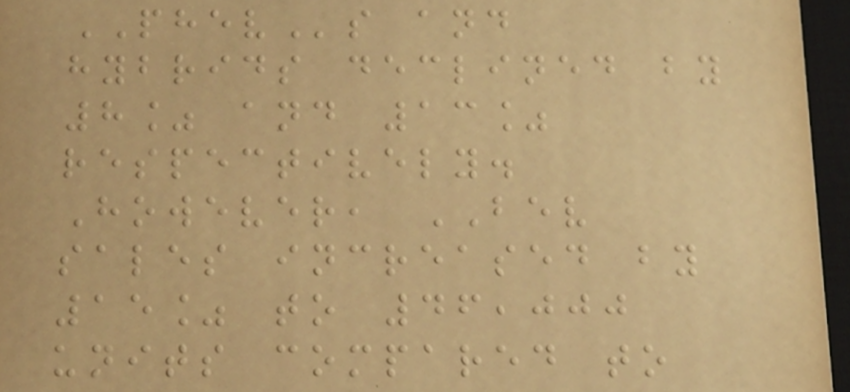PHEVs and
hybrids declined by
8% and 13%
respectively.
However, BEV
sales increased by
15% to 46,000
units compared to
